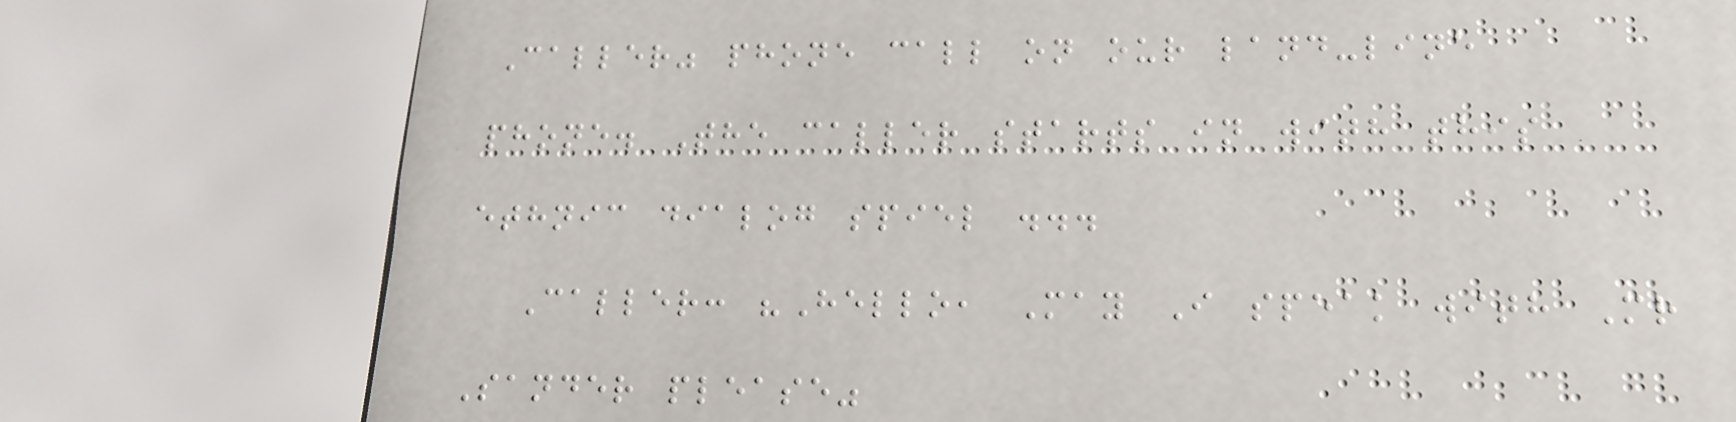Caller" phone call on our land-line
phone. The caller starts in with this
ethnic dialog spiel ...
Caller: "Hello, May I speak with Mr
Sander please"
